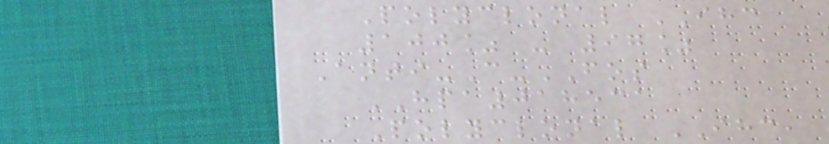Polyclonal IHC
100% - 97%
Anti-C-FOS
HPA018531
Polyclonal IHC,
